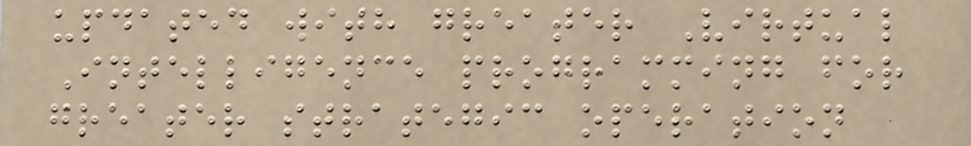updated with greater Virtual
Intelligence programming for
greater strategic operation
